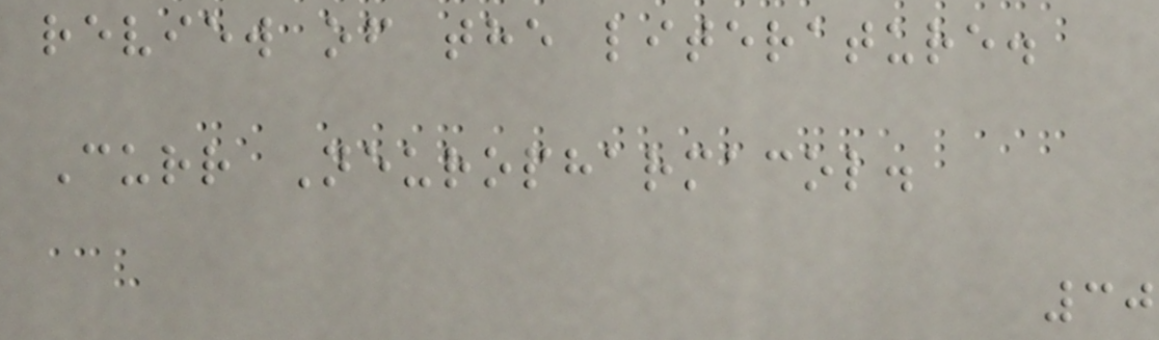review of the literature.
Curr Neuropharmacol.
30
